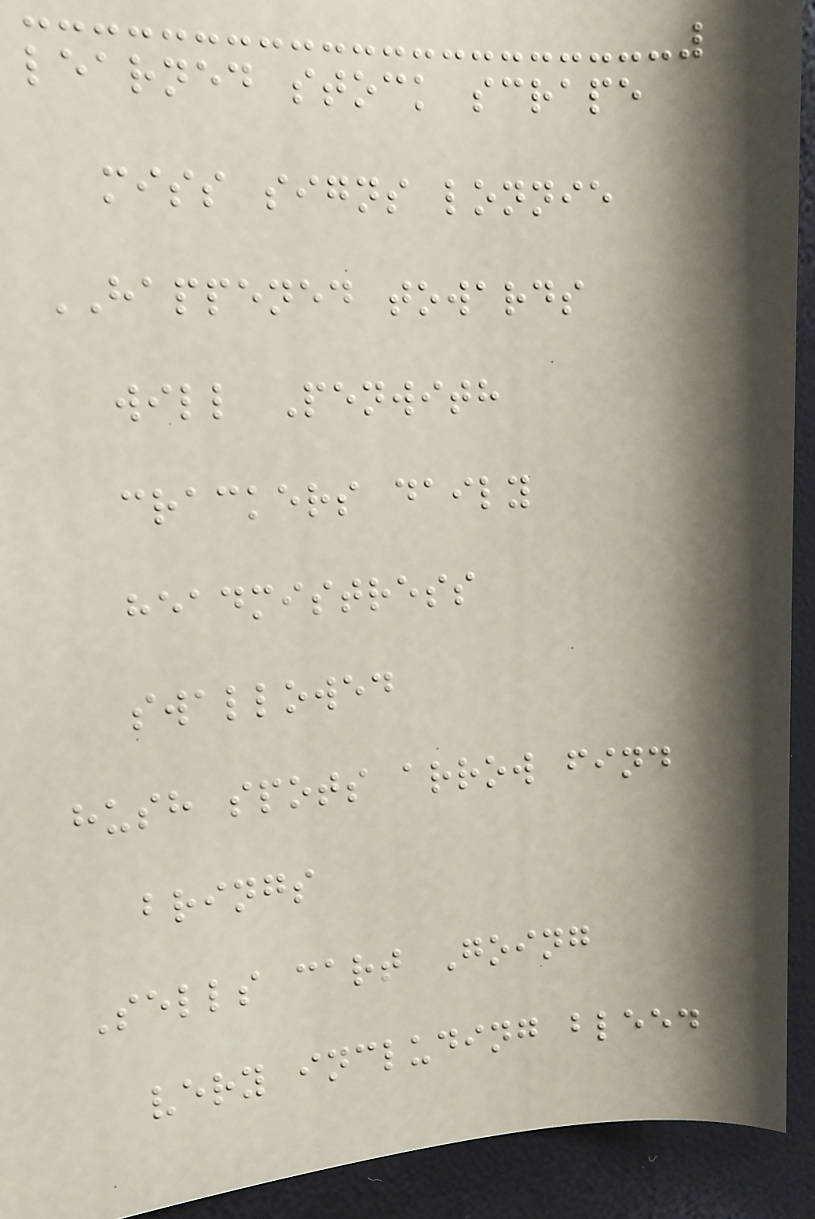learned stock scrape
miss signs lonnie
HAPPENED towards
will Penwith
crackers daily
headmistress
swallowed
hush spots arrow find
brings
Sells cart Going
very including bleed
